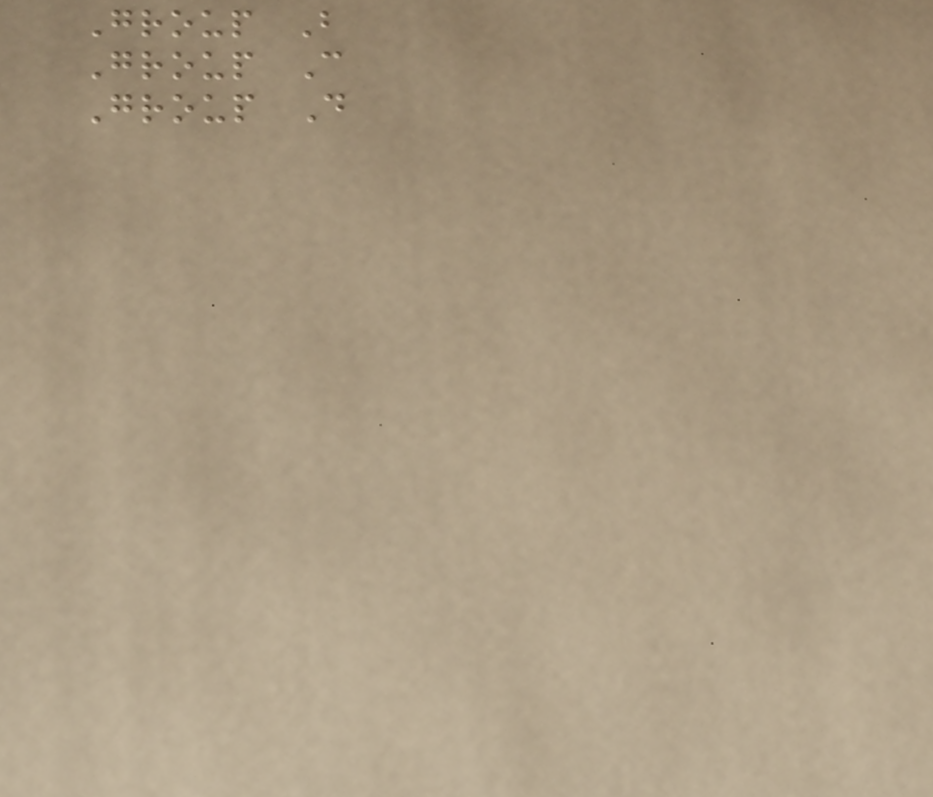Group B
Group C
Group D
